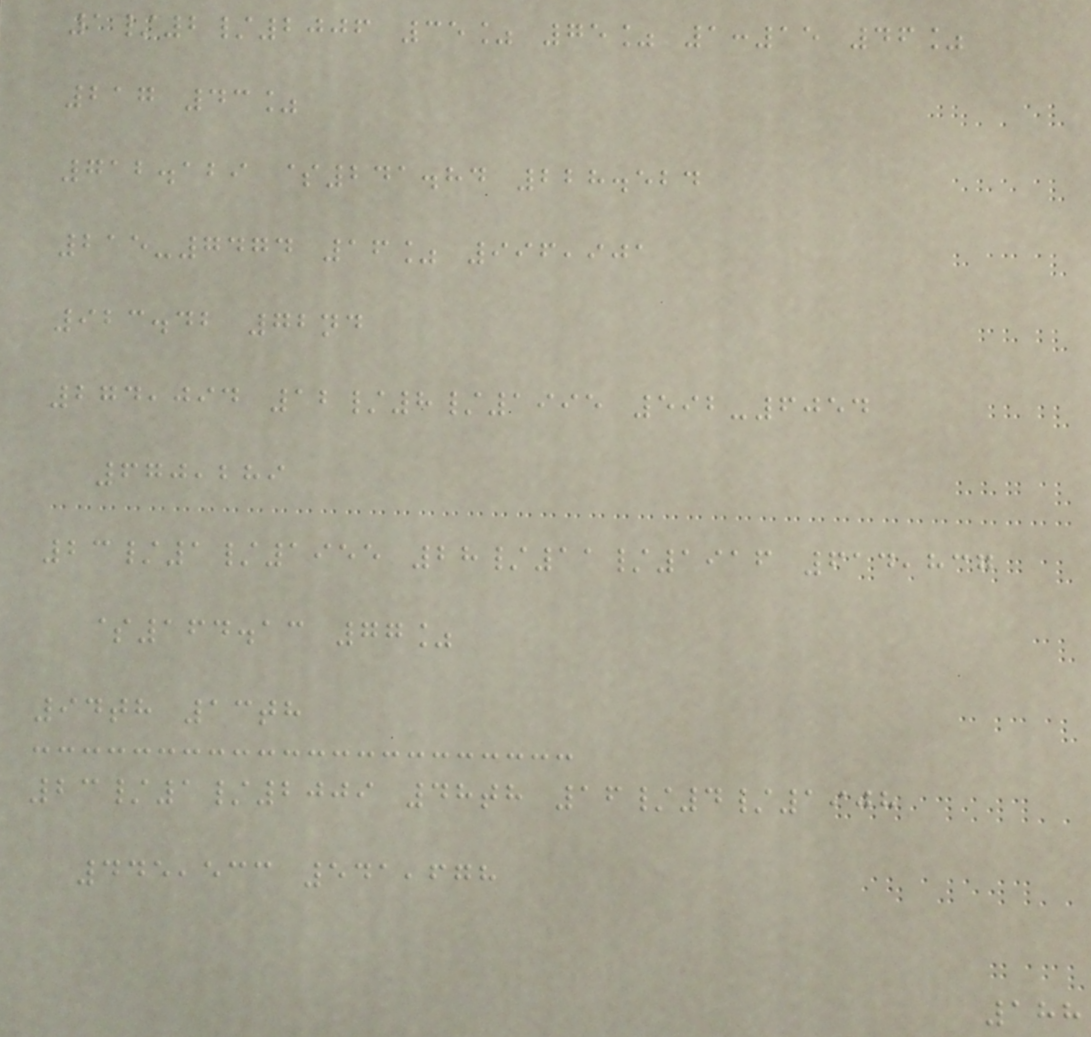1/2/2006 35% 75% 1:15 46%
217 43%
712.129 $241.84 228.524
215-7474 16% 996,901
923.42 72nd
274,094 12/8/1995 592-6054
670,289
23/1/1955 28/11/1916 614,837
$164.13 77%
94th 13th
23/1/2009 48th 16/4/1908
445,533 541,678
188
